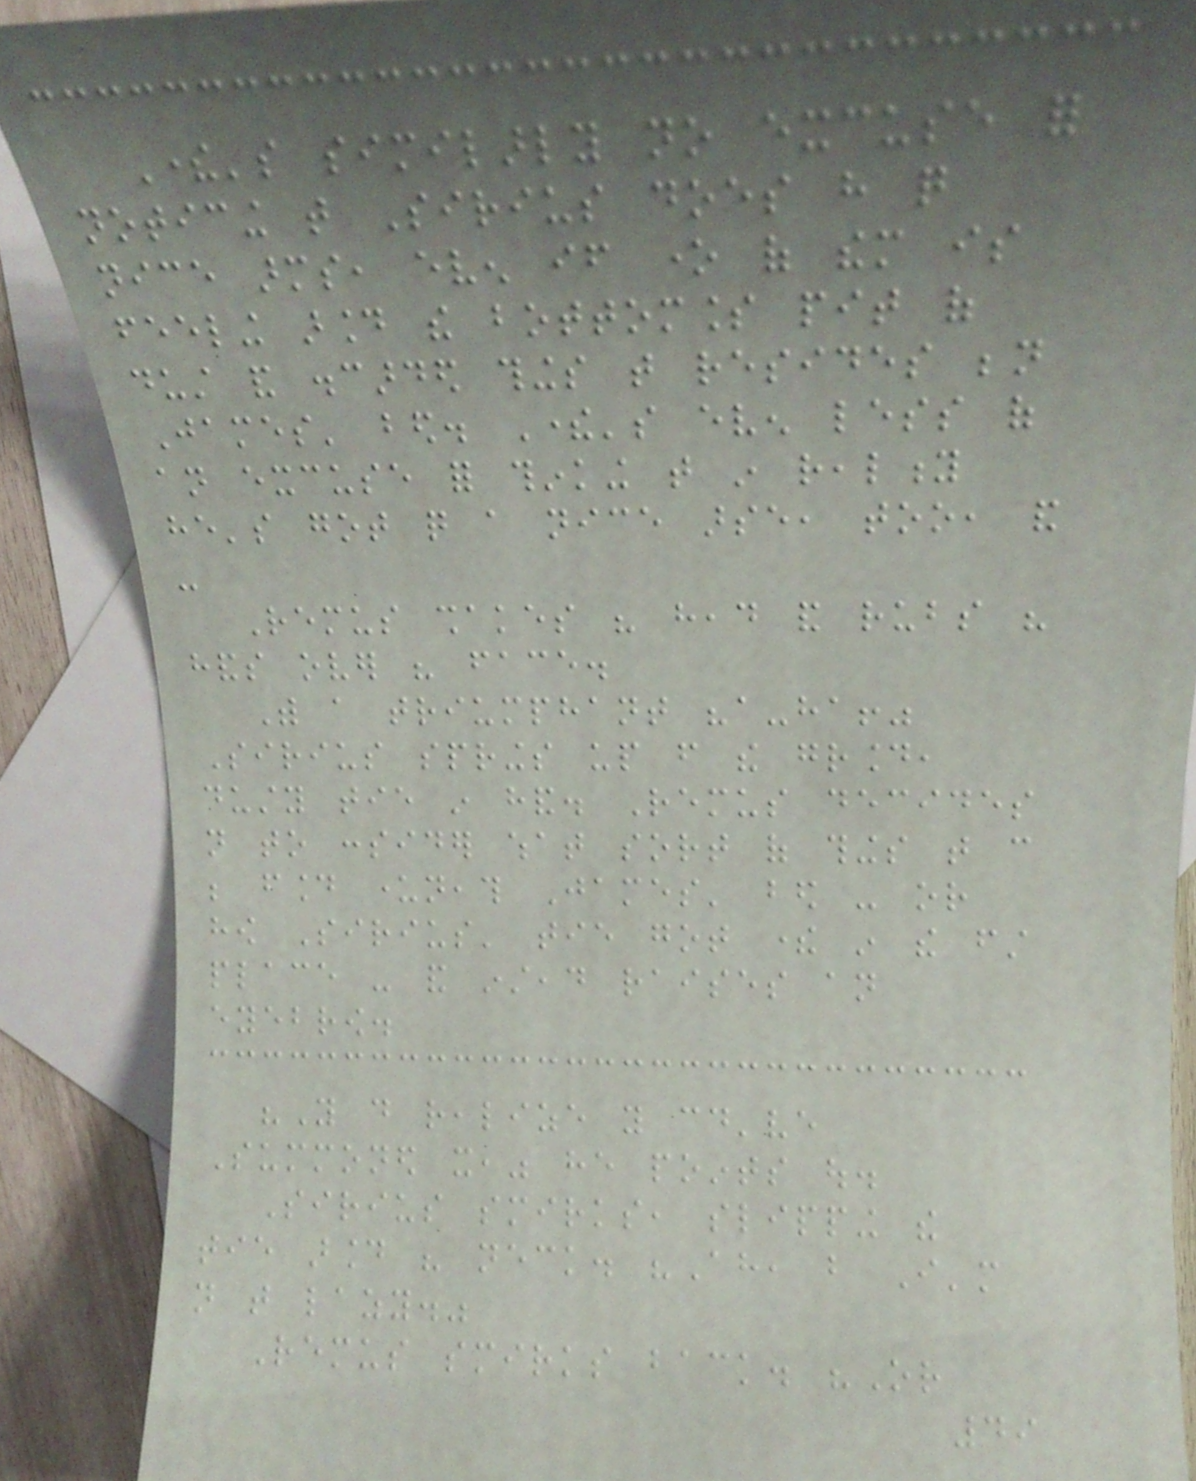There's similarly no excuse for
noticing that Sirius does have quite
nice arms, even if one of them is
feeling around the bottomless pit of
dust and discarded things that resides beneath
James' bed. There's even less of
an excuse for thinking that in reality
he's got quite a nice arse, too, and
-
Remus shakes his head and rubs his
hands over his face.
With a triumphant "a-ha!"
Sirius springs up from the ground,
dusty tie in hand. Remus decides
not to consider what sort of things that can
be found underneath James' bed - or
how Sirius' tie got there in the first
place - and instead raises an
eyebrow.
"You do realize you could've
Summoned it," he points out.
Sirius smirks, slipping the
tie around his neck. "Ah, but I'm
not that lazy."
Remus smirks back. "Or
49
